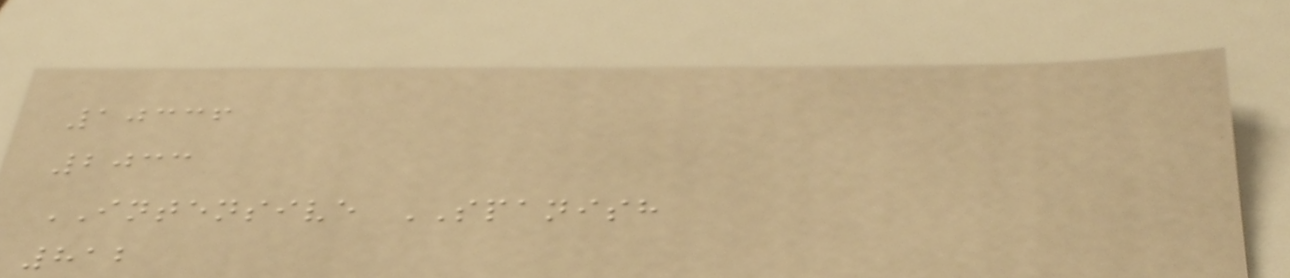10336
2033
INTENSIVE SPANISH
812
